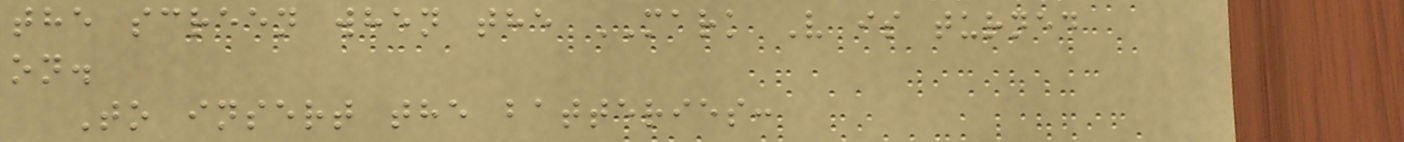the screen when the MARK V is turned
on.
To insert the batteries:
